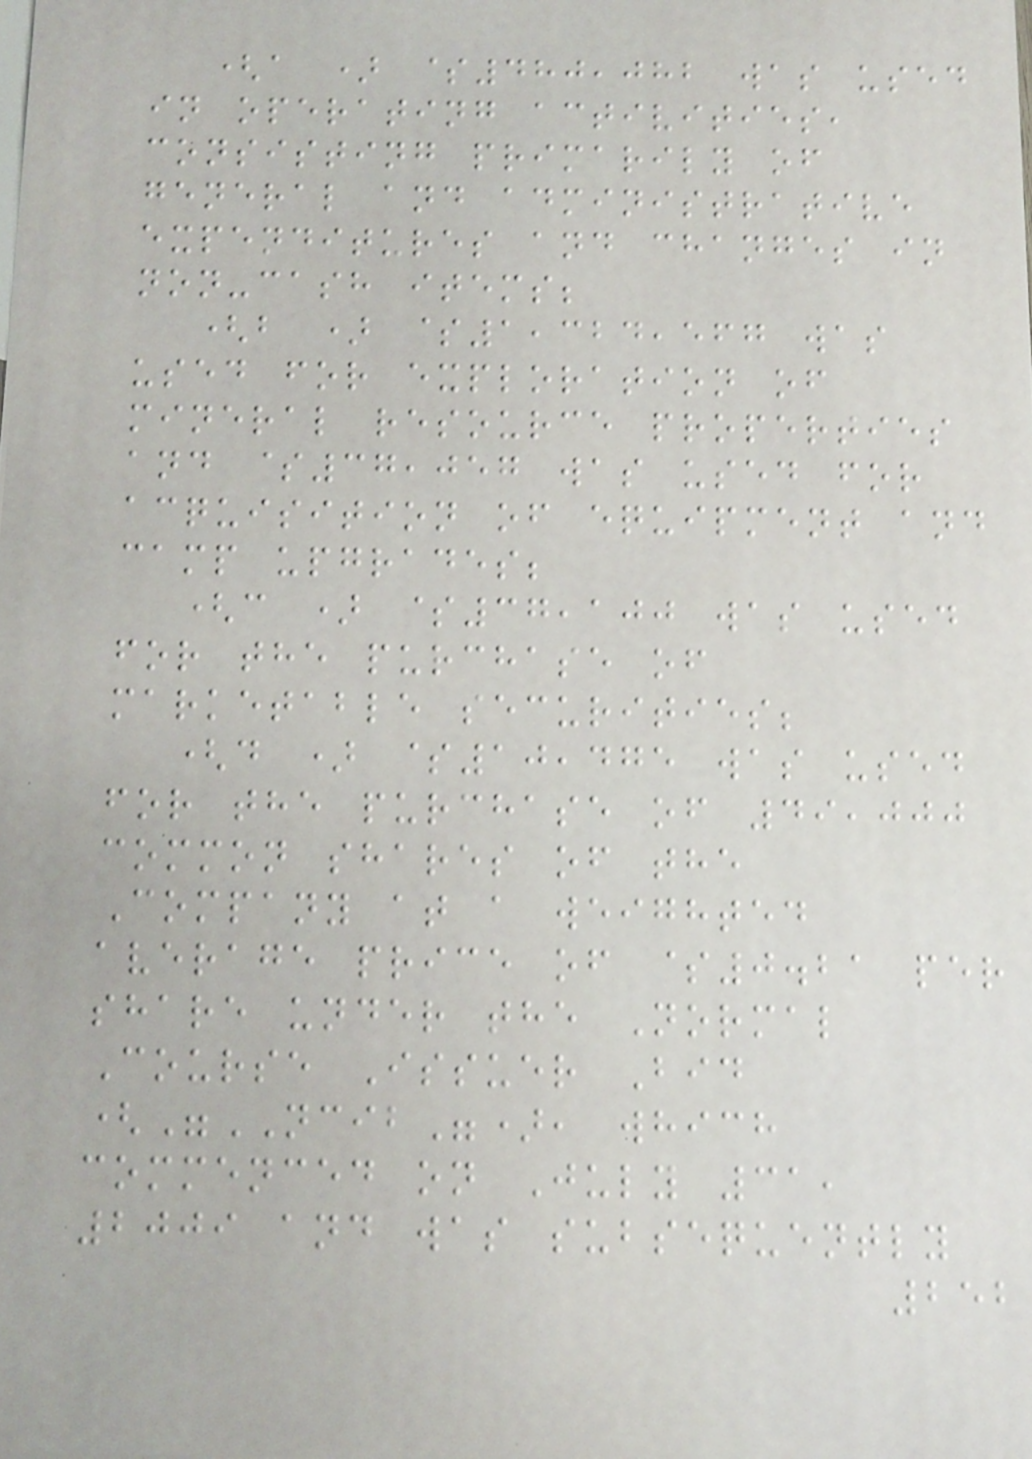(a ) $480,082 was used
in operating activities,
consisting primarily of
general and administrative
expenditures and changes in
non-cash items;
(b ) $1,324,567 was
used for exploration of
mineral resource properties
and $37,057 was used for
acquisition of equipment and
camp upgrades;
(c ) $37,100 was used
for the purchase of
marketable securities;
(d ) $10,475 was used
for the purchase of 49,000
common shares of the
Company at a weighted
average price of $0.21 per
share under the Normal
Course Issuer Bid
("NCIB"), which
commenced on July 31,
2009 and was subsequently
252
